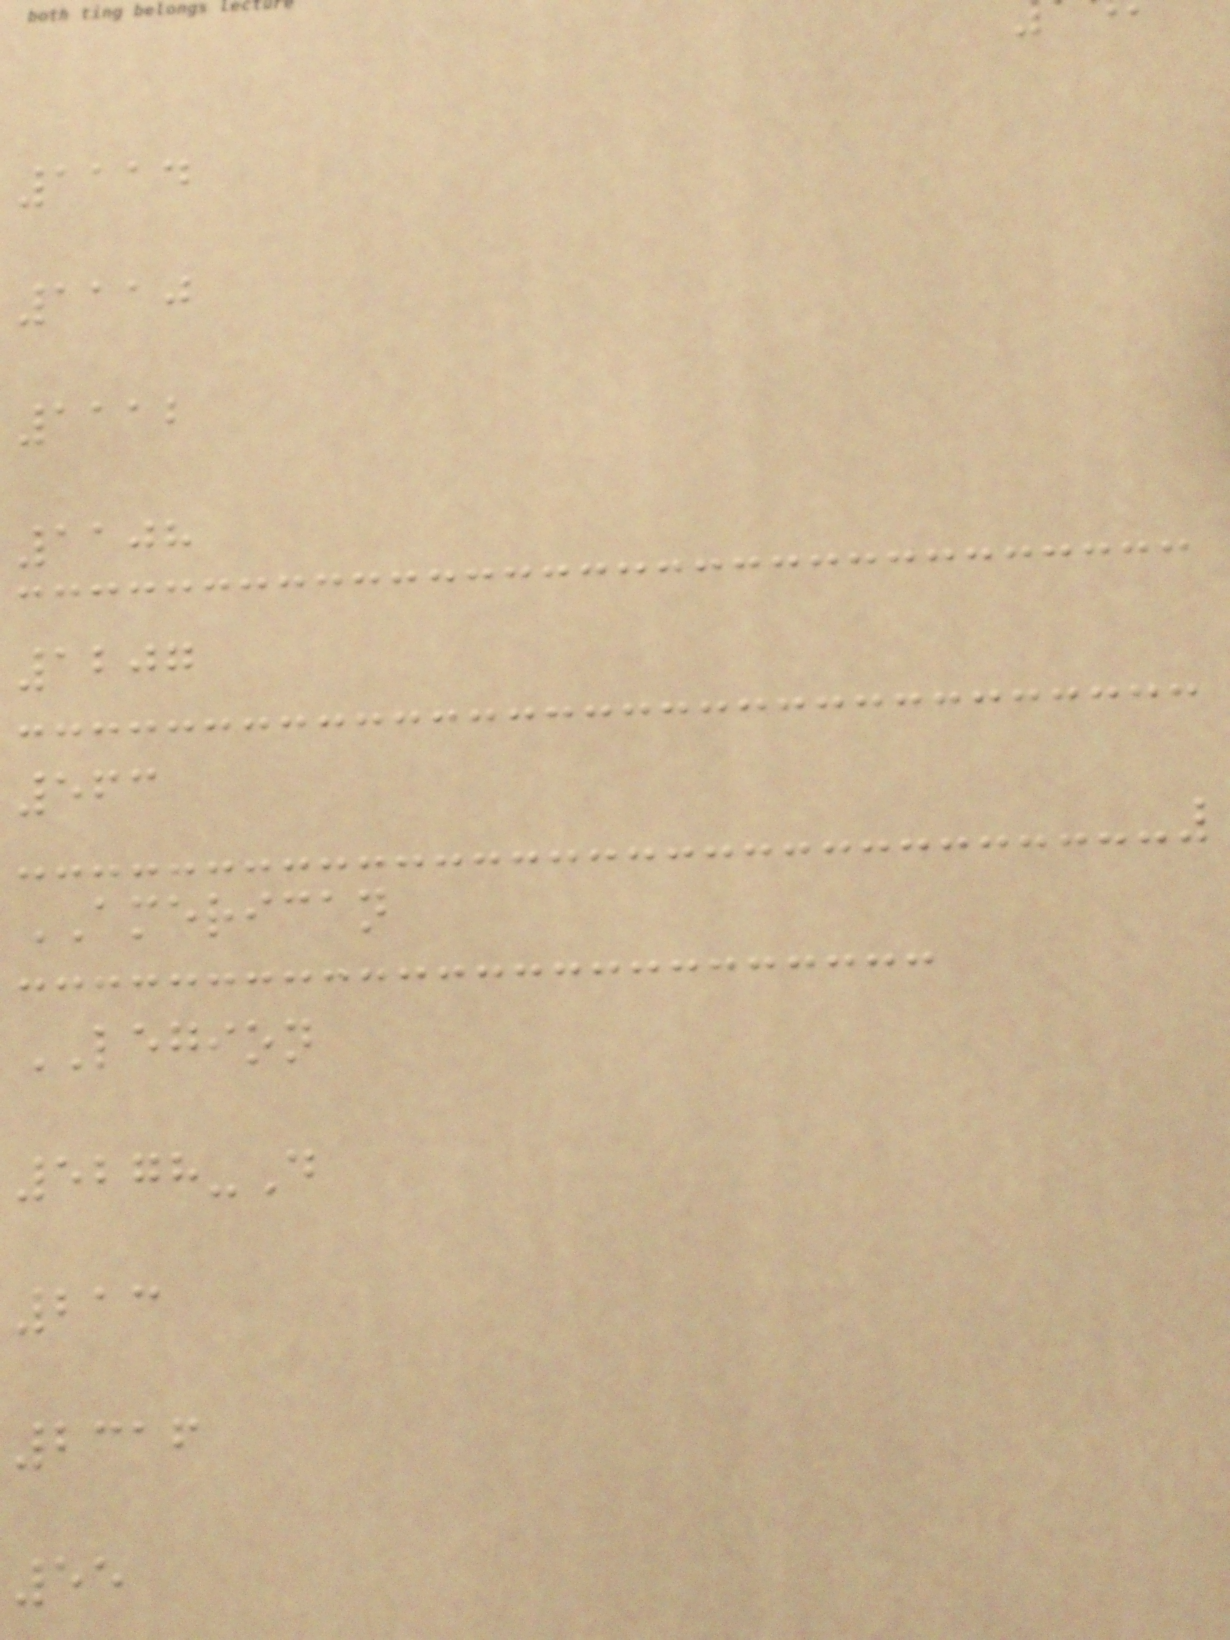1114
1110
1112
1108
1207
563
AMERICAN
LEGION
5278-D
213
2316
55
